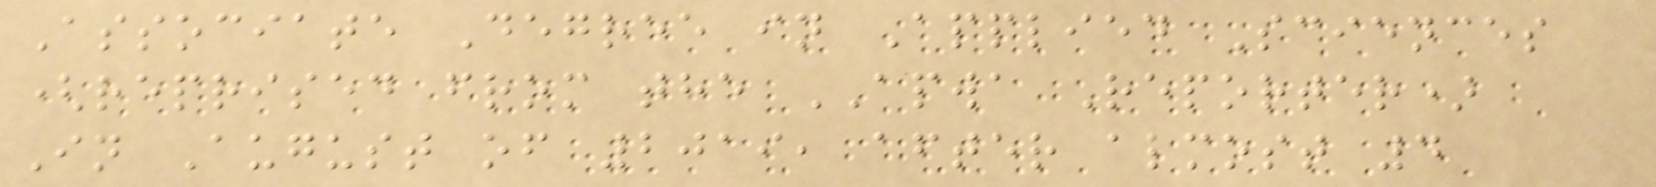Associate Degree in Applied Sciences
(reprised from the APWA Reporter)
In August of 2019, after almost 4
